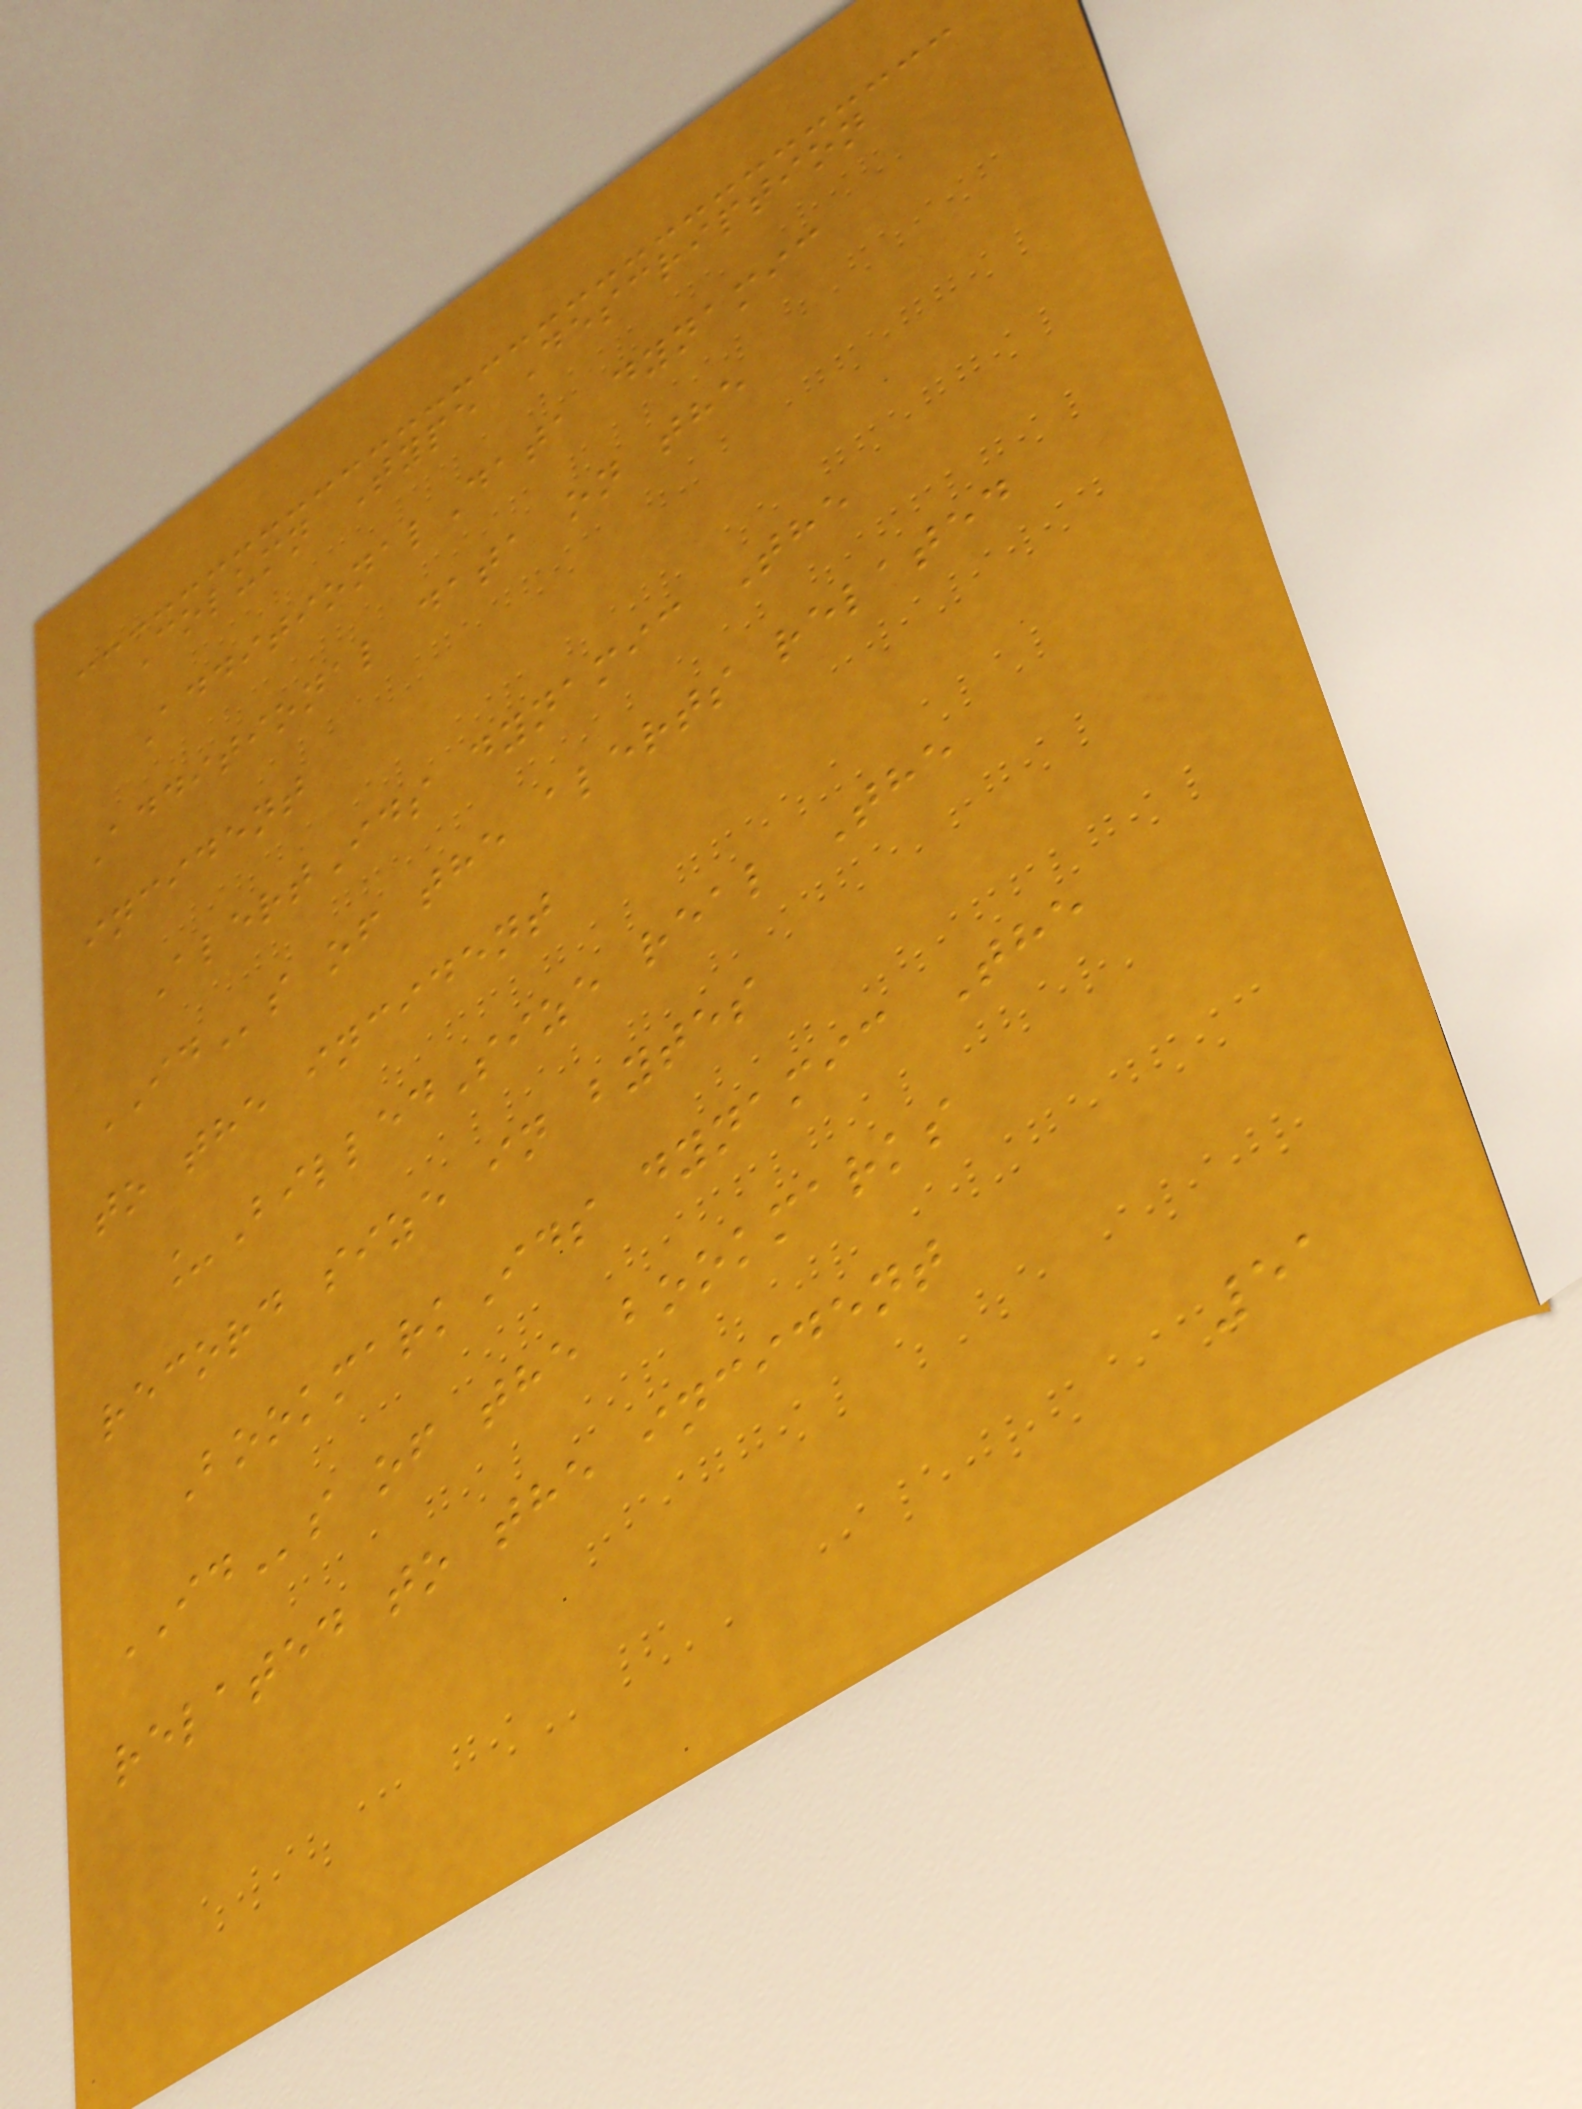Column Type Description
AdditionalData dynamic
Additional data on the
incident
AlertIds dynamic The
IDs of the alerts related
to the incident
_BilledSize real The
record size in bytes
BookmarkIds dynamic The
IDs of the bookmarks
related to the incident
51
